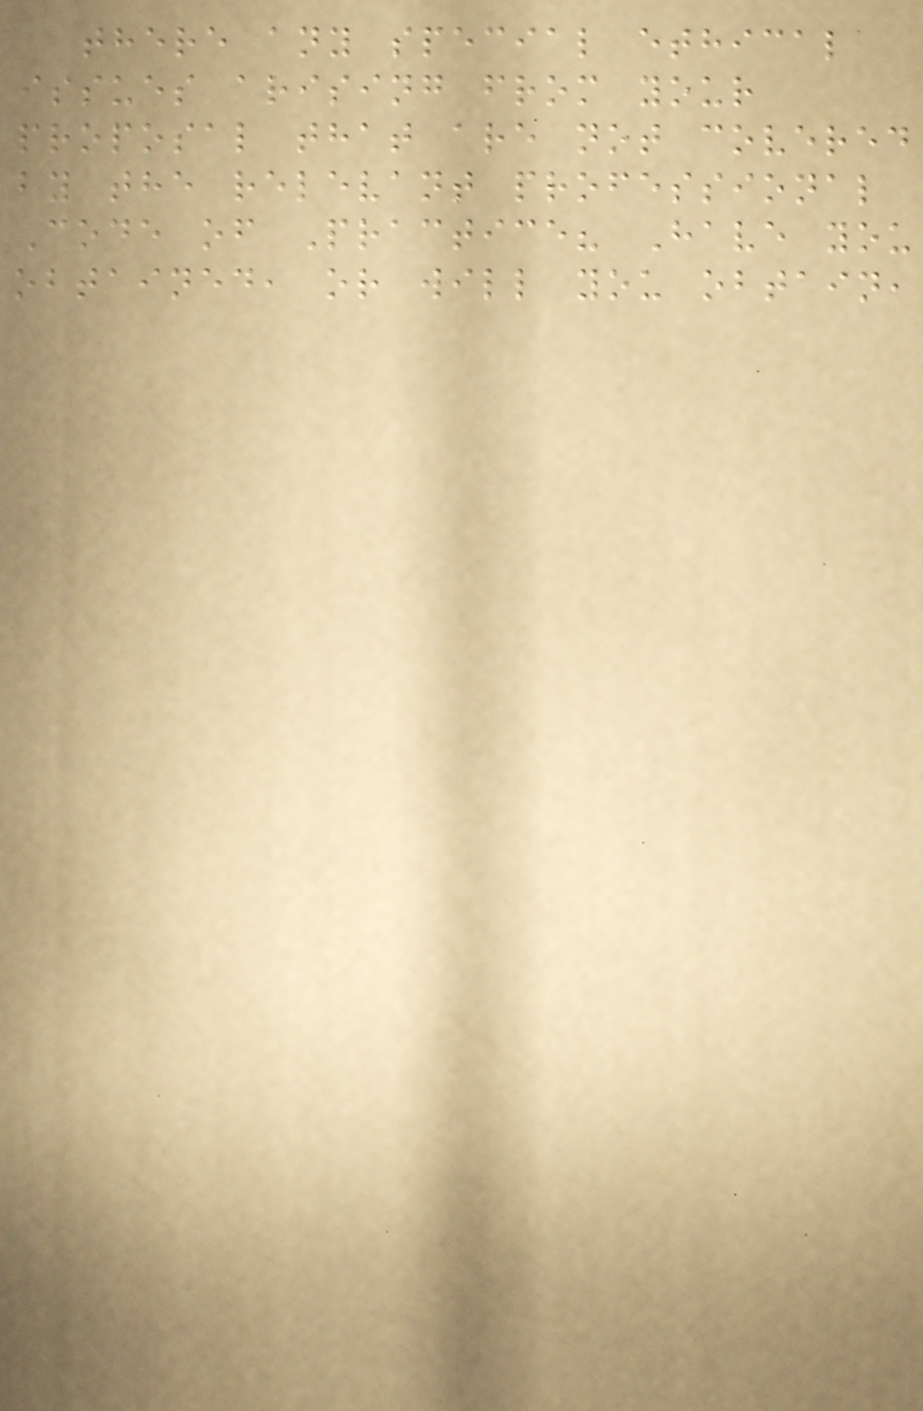there any special ethical
issues arising from your
proposal that are not covered
by the relevant professional
Code of Practice? Have you
obtained, or will you obtain,
